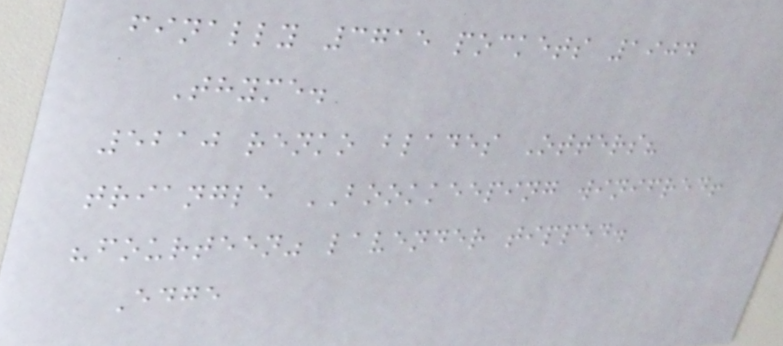finally 3715 pockets 1904
Thyme.
5210 renko blades Otters?
triangle BOOKKEEPING winifred!
"fourteen" lavender tipped.
Edge
